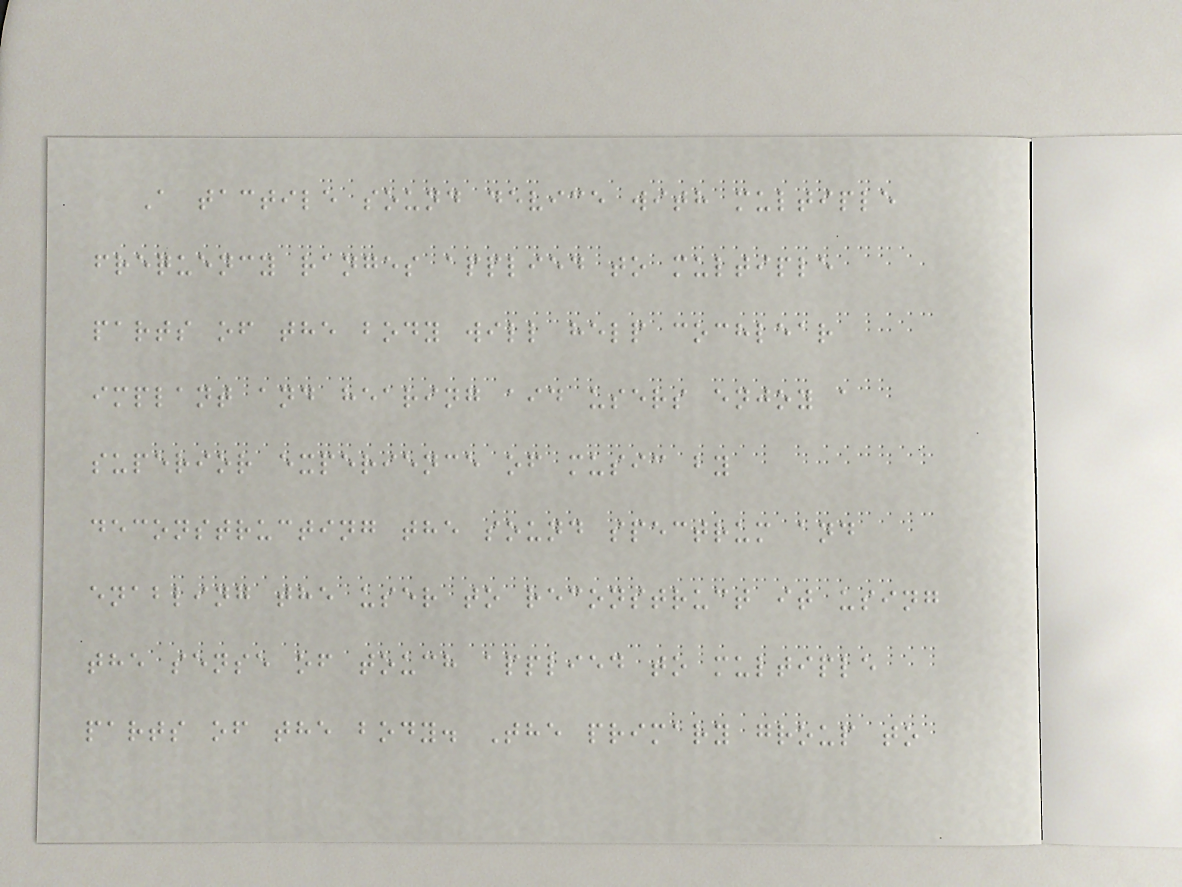A tactile sound device with multiple
frequency ranges applied to multiple
parts of the body will help cochlear
implant and hearing aid users enjoy a
superior experience of music by
deconstructing the sound spectrum and
enabling the user to reconstruct it using
the sense of touch applied to multiple
parts of the body. The primary group to
